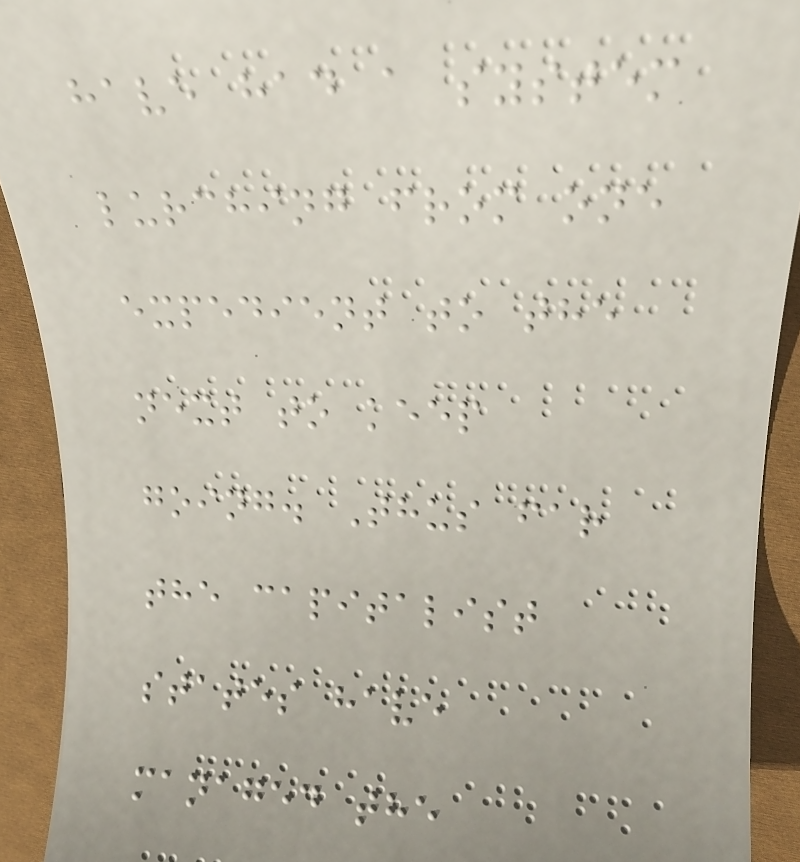have had a system
lurching from one
expedient to the
next to keep
going. Thus far
the capitalist
states have
managed the
